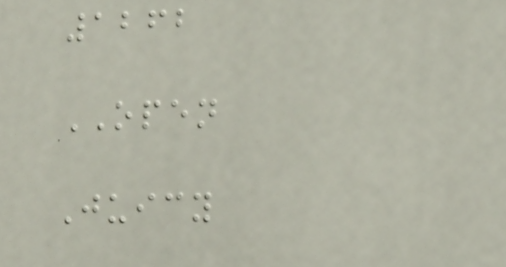1262
OPEN
Juicy
